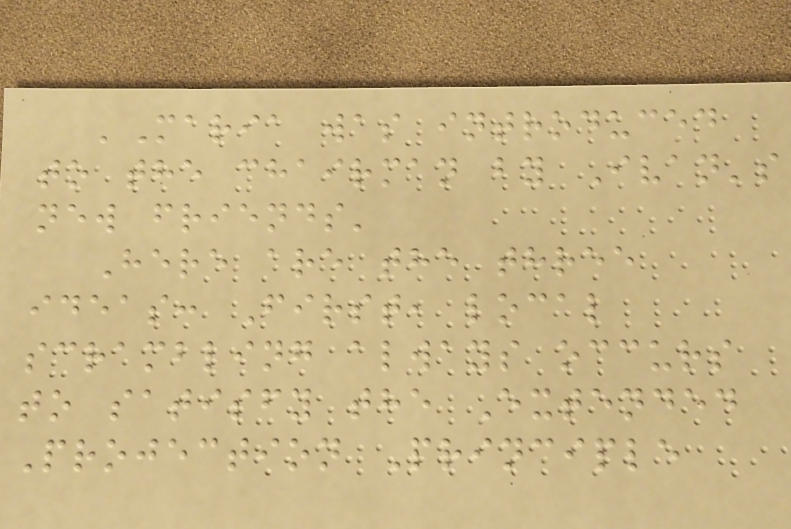'Maria was introduced
to the chairman by Ivan's
new friends'
Here are the three
ideas: First, local
scrambling always occurs
to satisfy the Extended
Projection Principle
